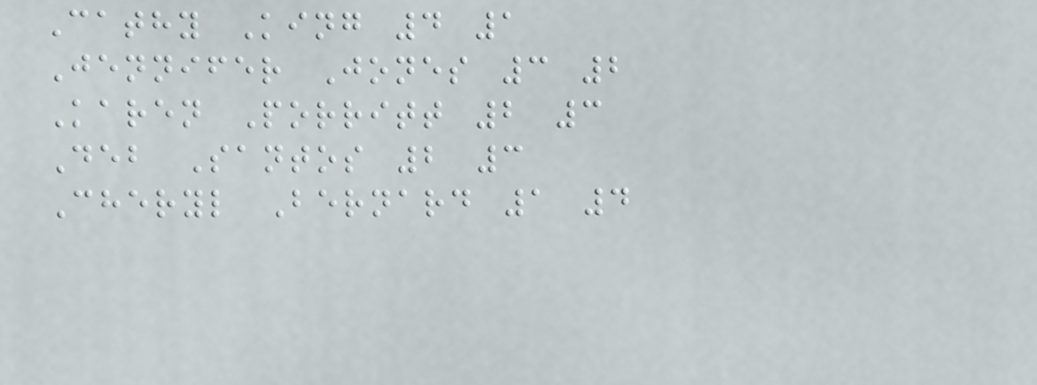Cathy King 4 1
Jennifer Jones 3 2
Karen Porritt 2 3
Deb Santos 2 3
Cheryl Bernard 1 4
